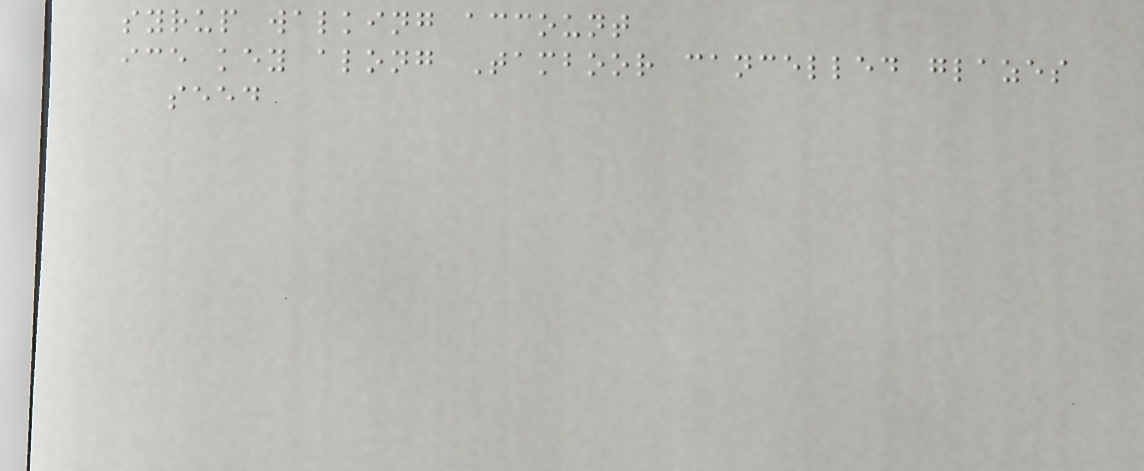syrup walking account
ice key along Tamboor cancelled glazes
seed
